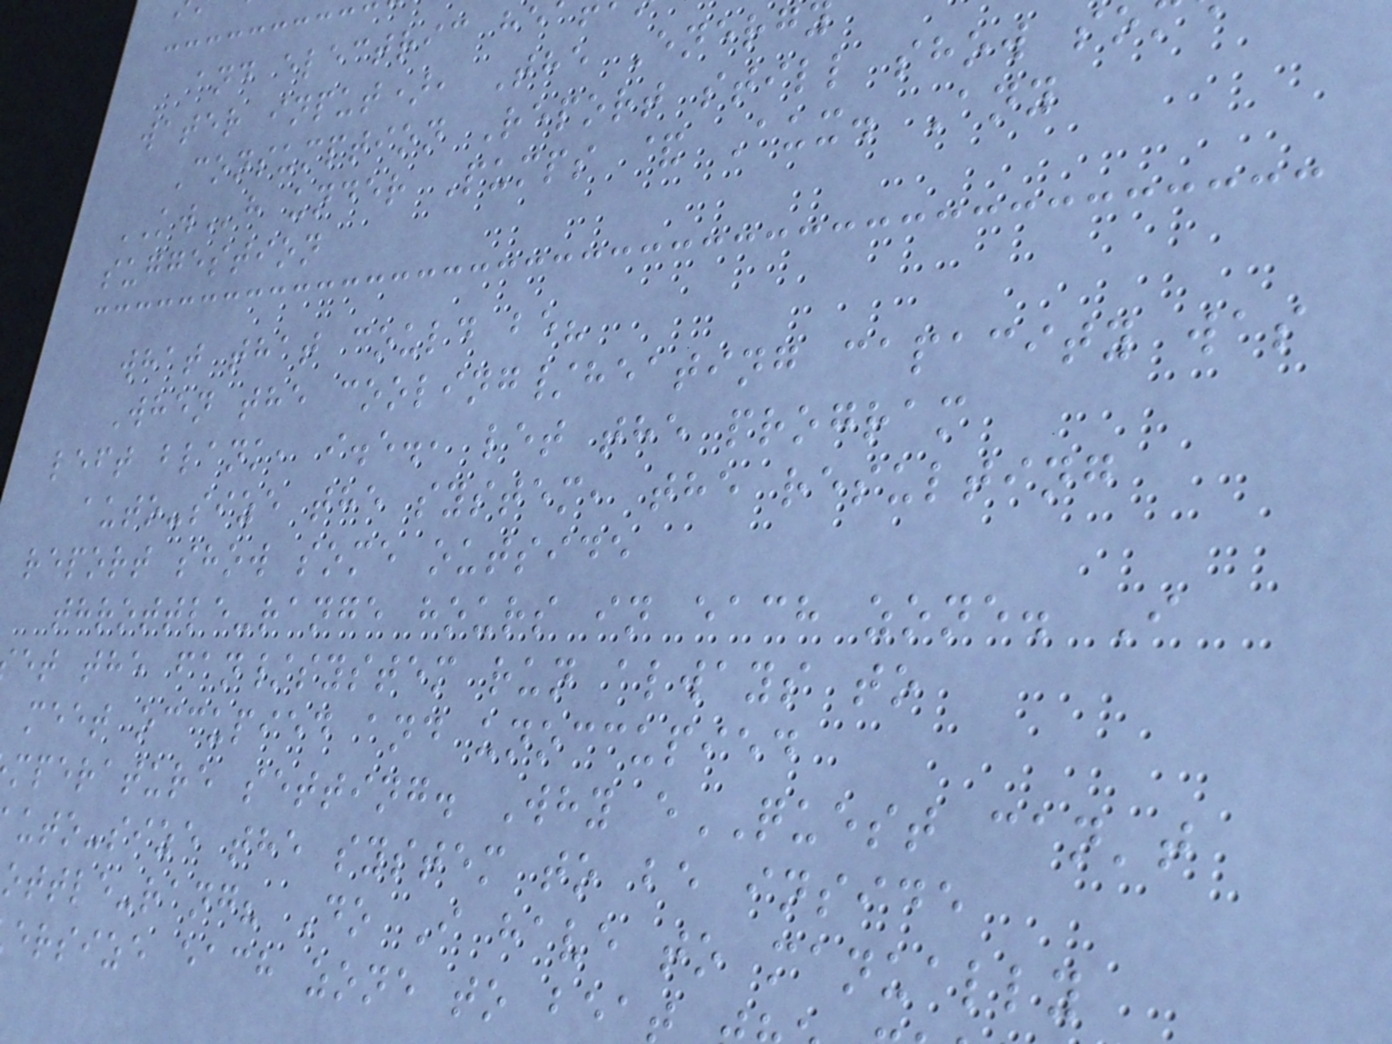and electric he
water input), The Energ
Consumption Report still show so
KWh under Pumps & Aux. Any
suggestion
what that could be?
When the cooling/heating capacity was
left blank, i.e., let the program
auto-size the system, the resulting
report show some outside
throttle-range hours in each zone. I
et the fan/system run always to
meet occupied and unoccupied
mperature setting. Why eQUEST can't
uto-size the system to be inside
ottle-rang? Do I have to manually
ersize each zone to bea
